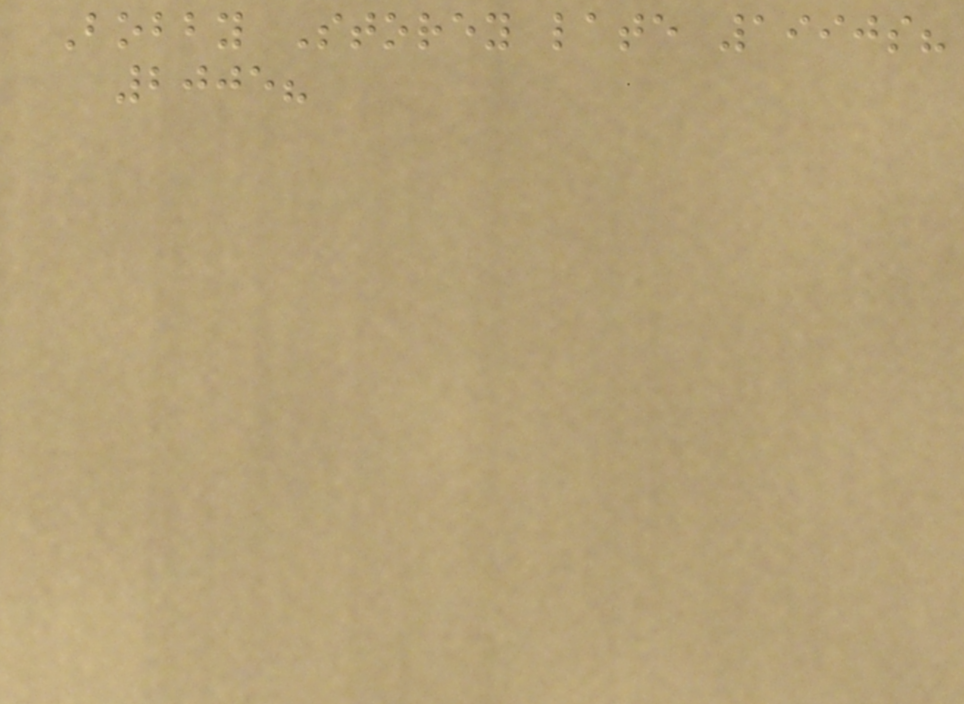Bobby Storey late 1990s?
2005?
